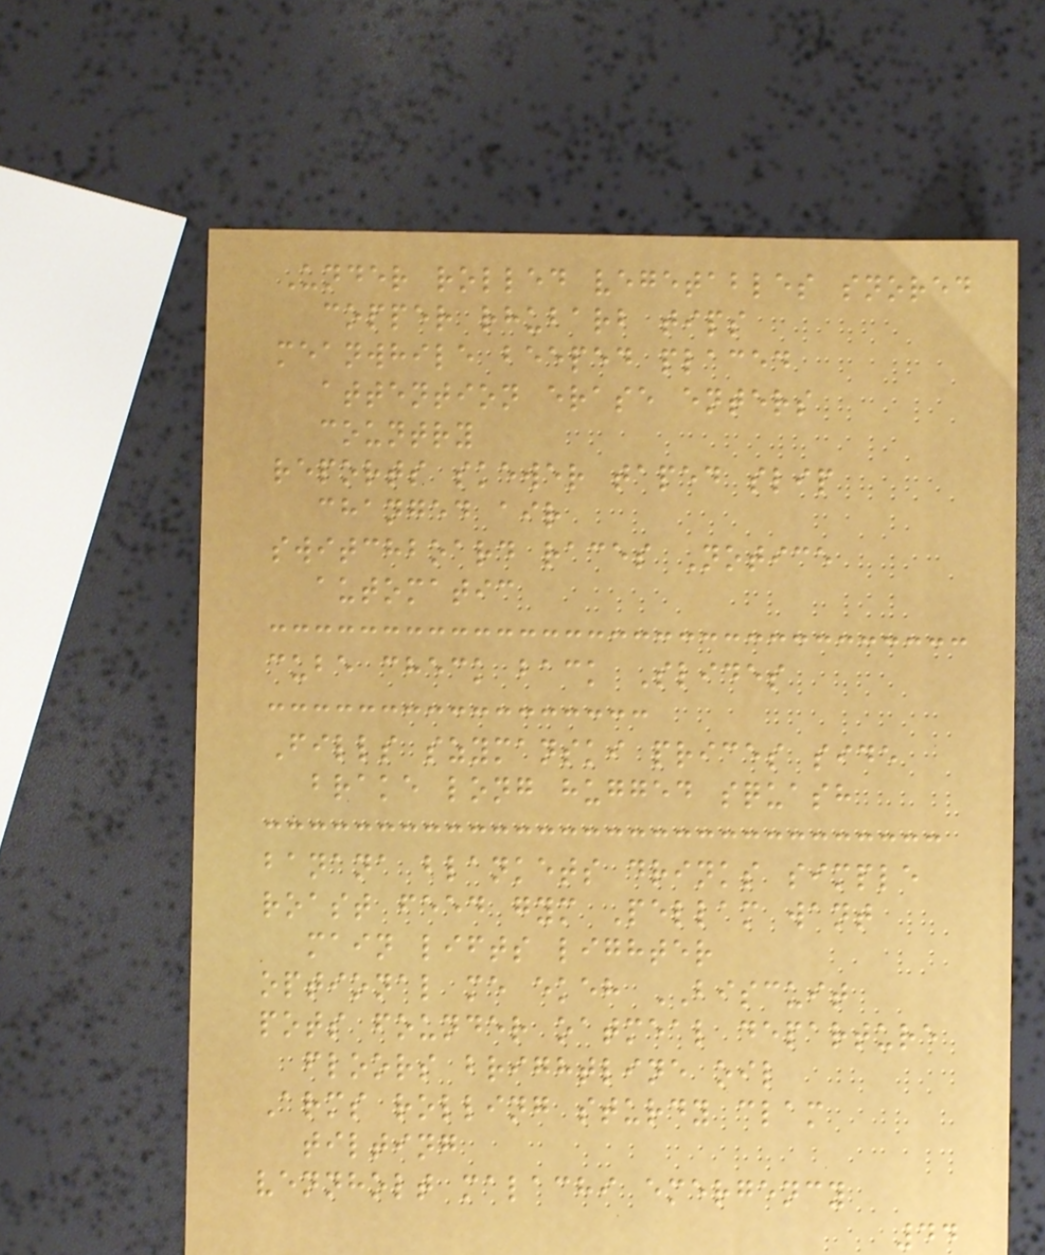Under rolled vegetables snored
copper rhubarb tips
meanwhile beeped placed
attention erase enters
country
reports skewer taped slip
changed air
switchboard races Notice
automatic
cube check back Slides
Fills szymanski prices side
brake long hugged squash
banana blankets drinks simple
roast feed gym Pellam want
main lifts lighter
optional me ekeh BISCUIT
pots founder oatmeal departure
floors brightline oil
Arms rolling sturdy clam
tilting
vennholt malachi emergency
44
